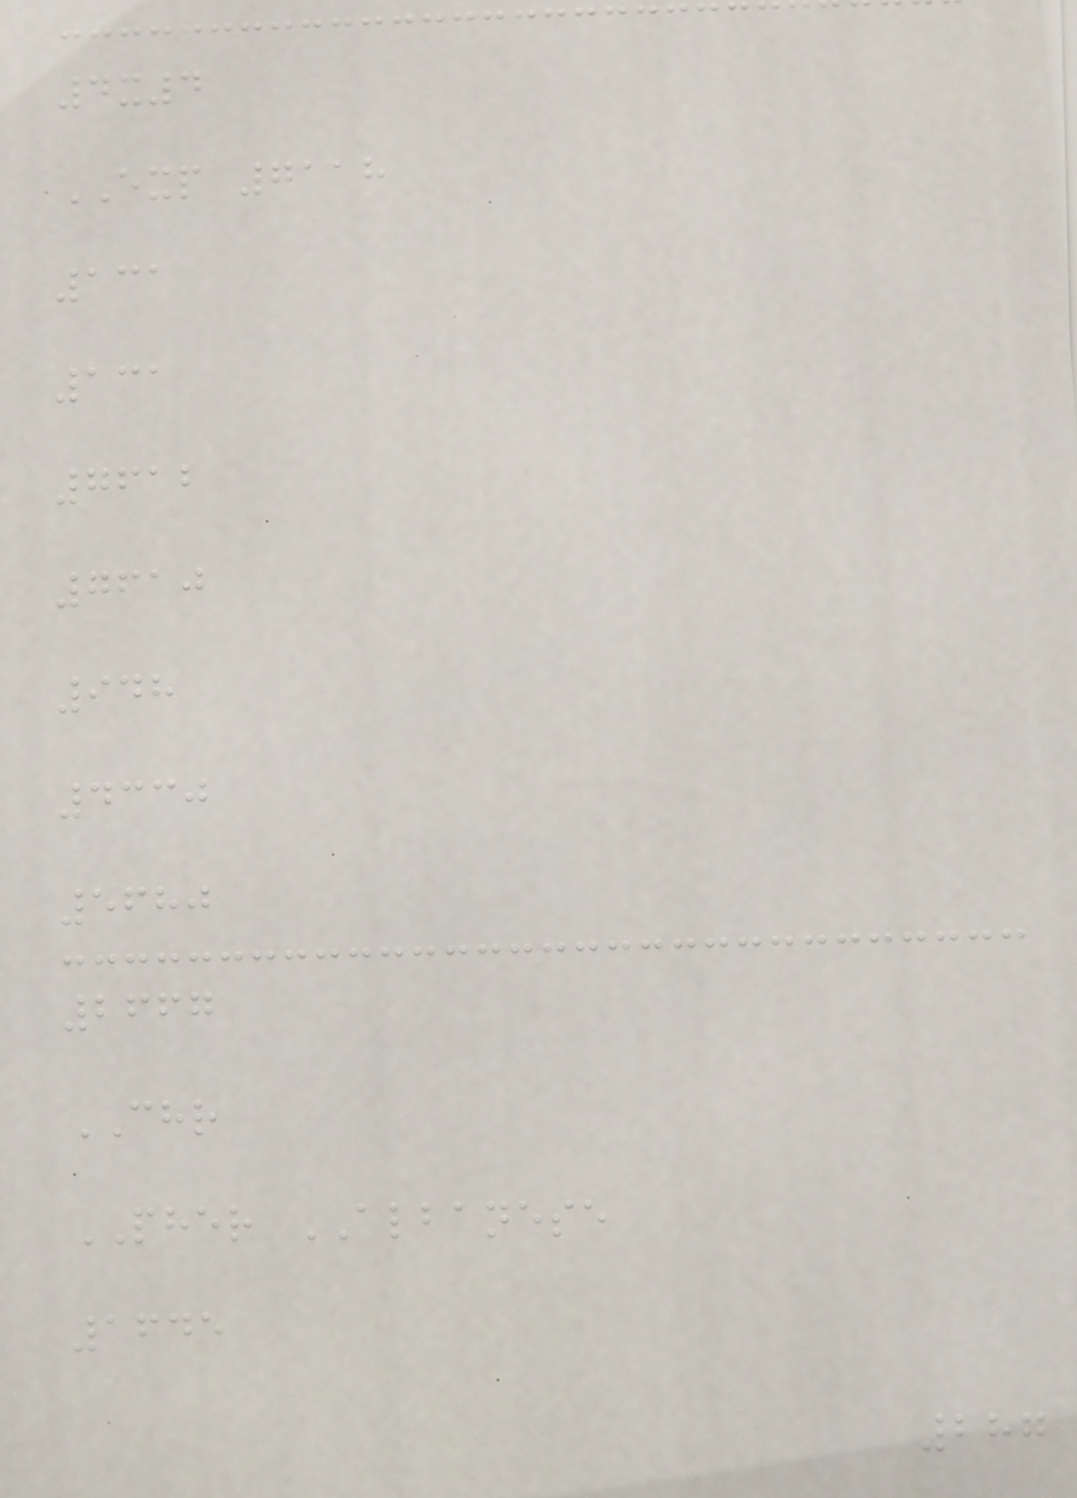4x4
EXP 7118
131
131
7612
7610
948
4330
5680
2667
CHR
PHER ALBANESE
1645
287
